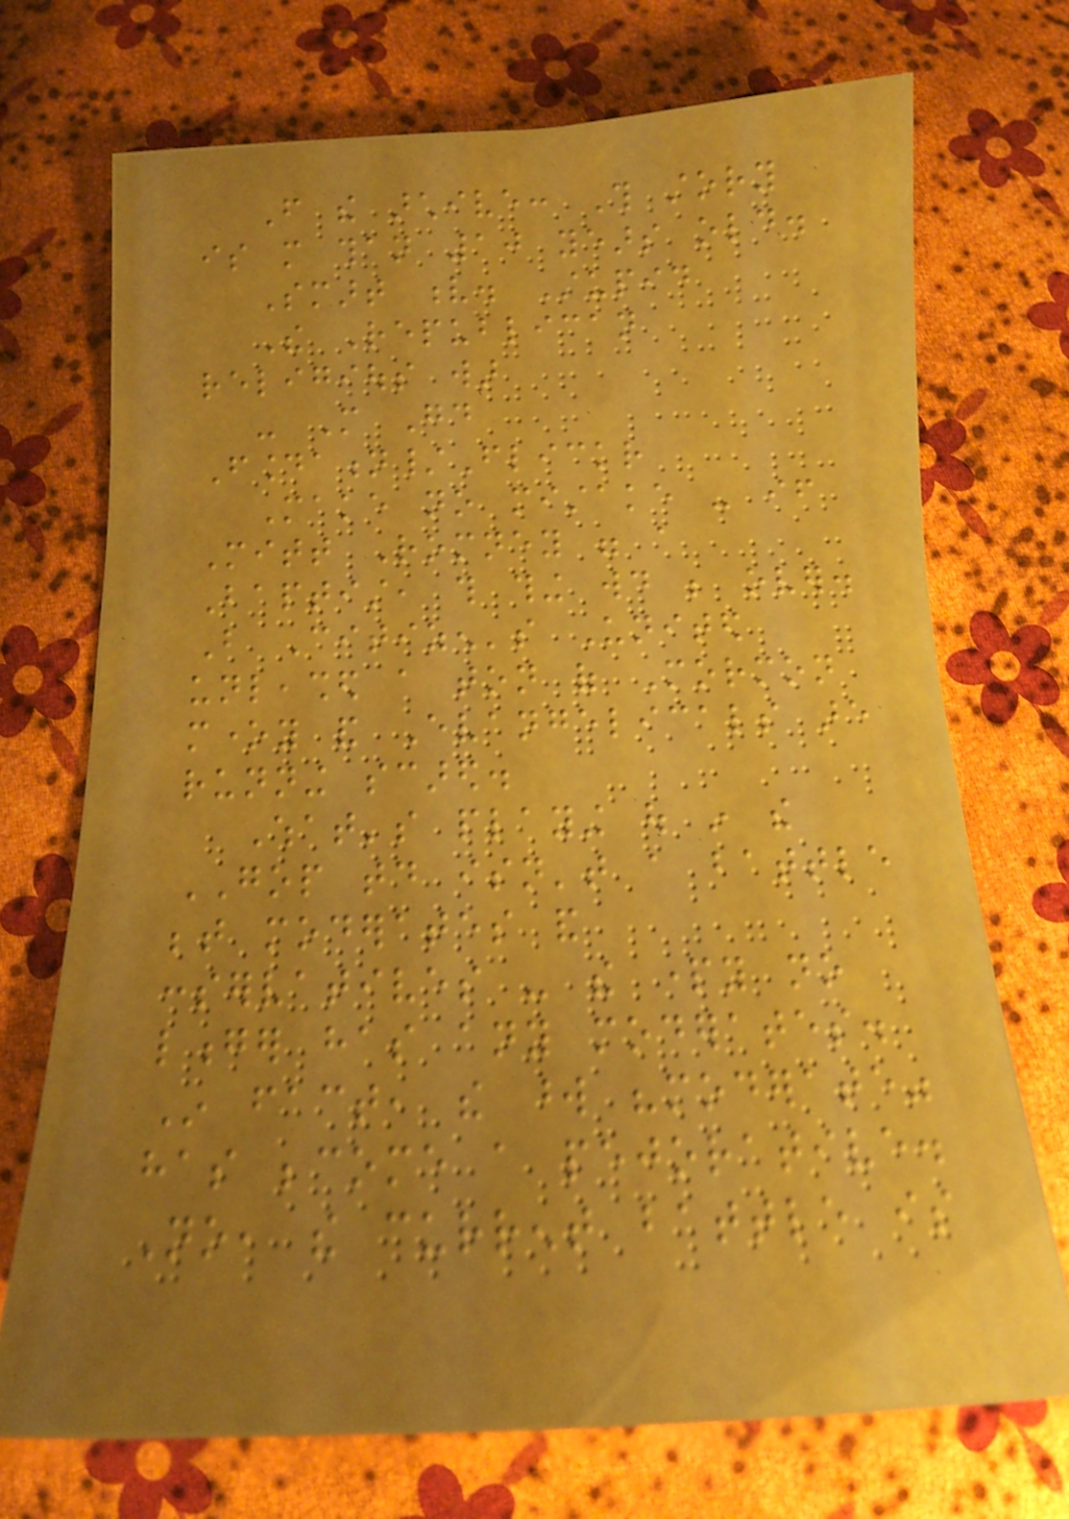From the archive: This story
is more than 10 years old.
Smart v. Stupid
The Republican
religious war
- More Good
Foundation/Flickr
Make no mistake - if
Mitt Romney were a
Baptist, this thing would be over.
But Citizen's United
unleashed a ton of Mormon
money and Evangelicals are
running scared.
What's playing out in the
GOP today isn't a battle
between moderates and
conservatives - the party no
longer has any moderates.
In fact, the word "moderate"
has become a pejorative.
No, the current battle is
